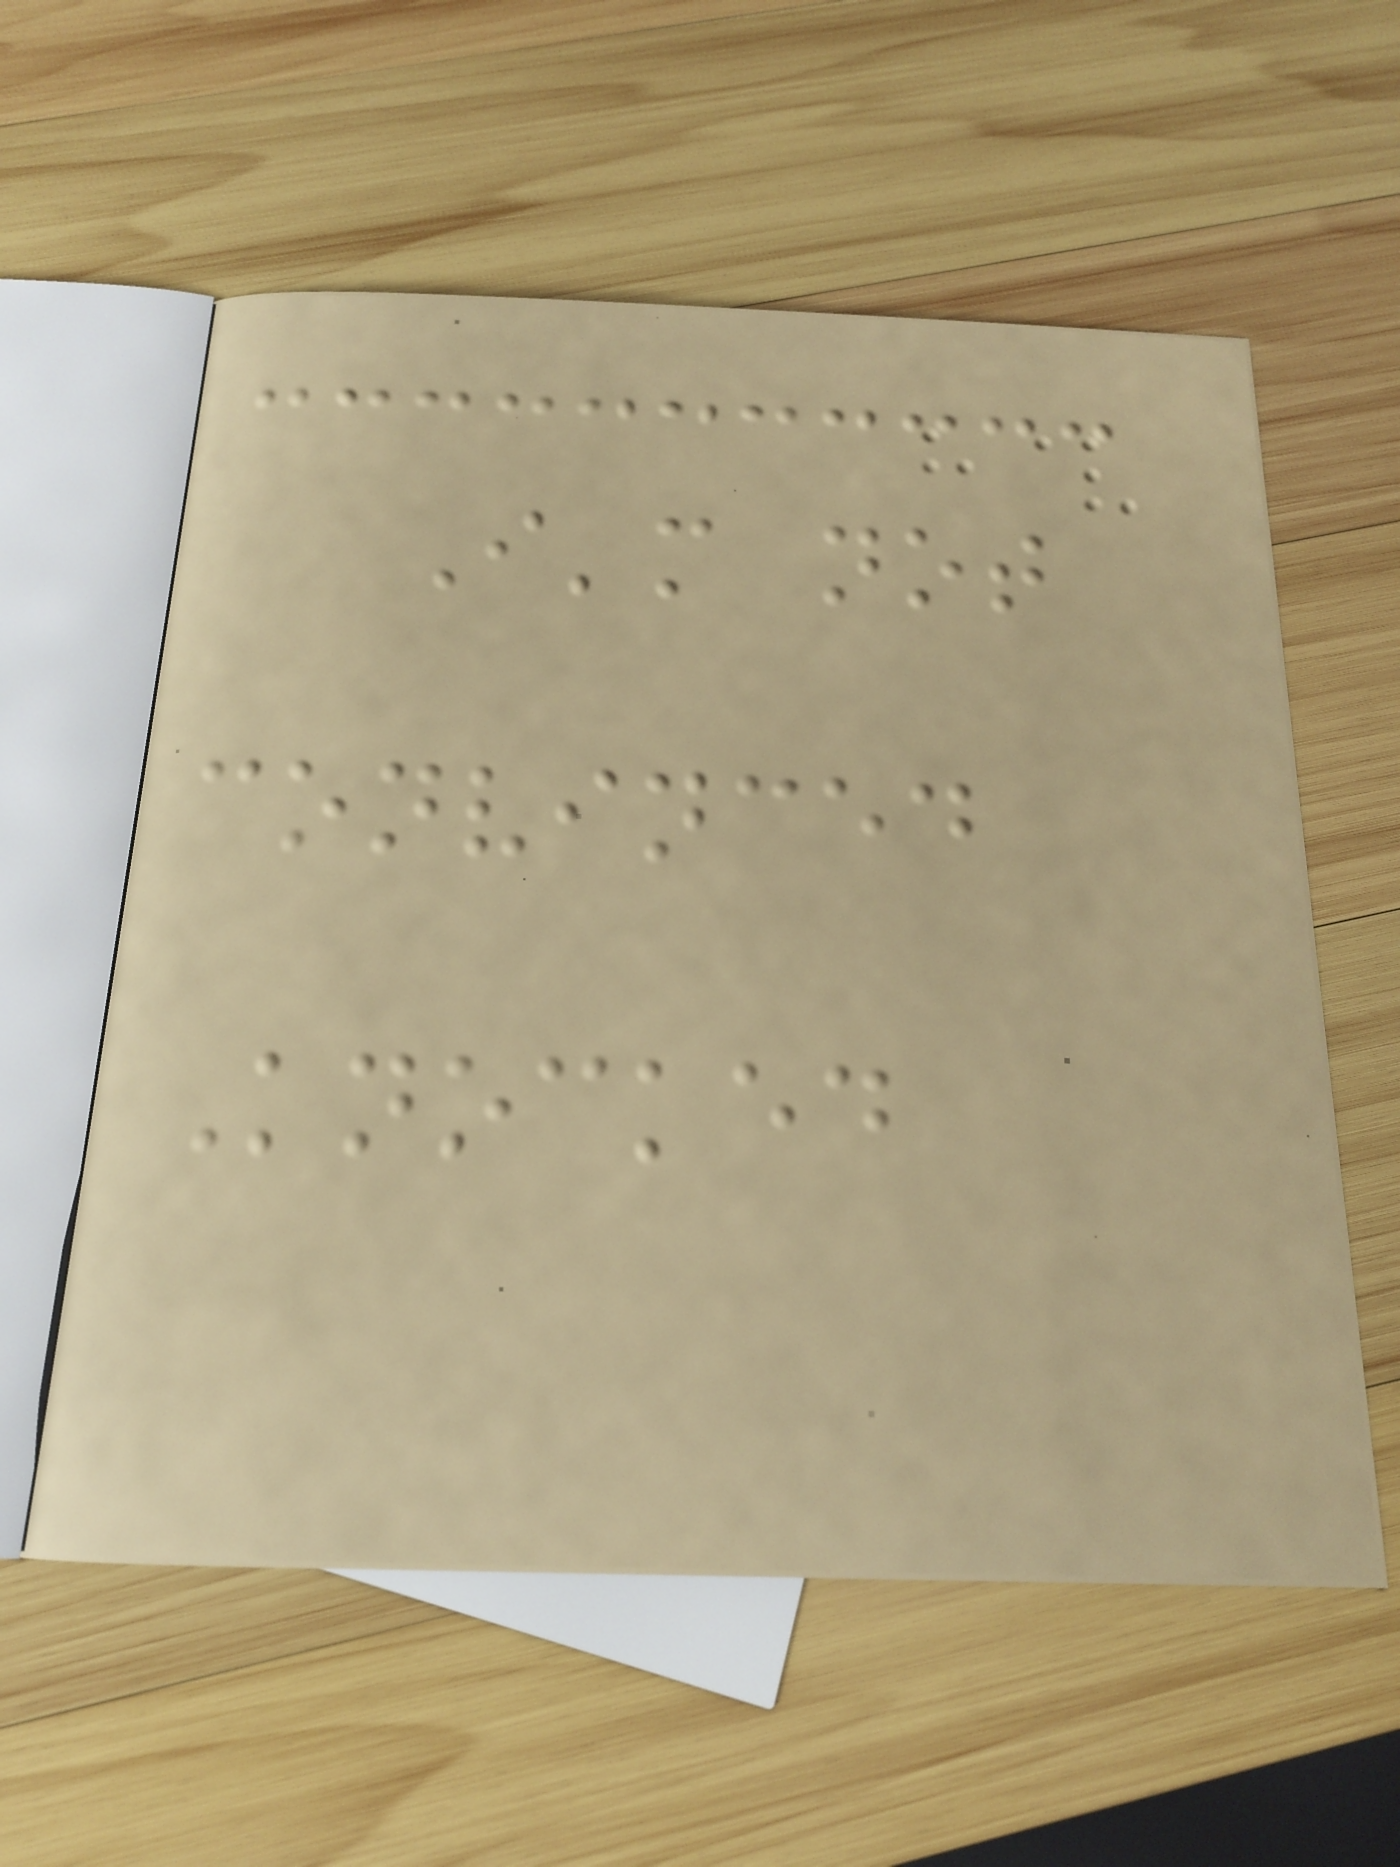I'm not
convinced
Knocked
